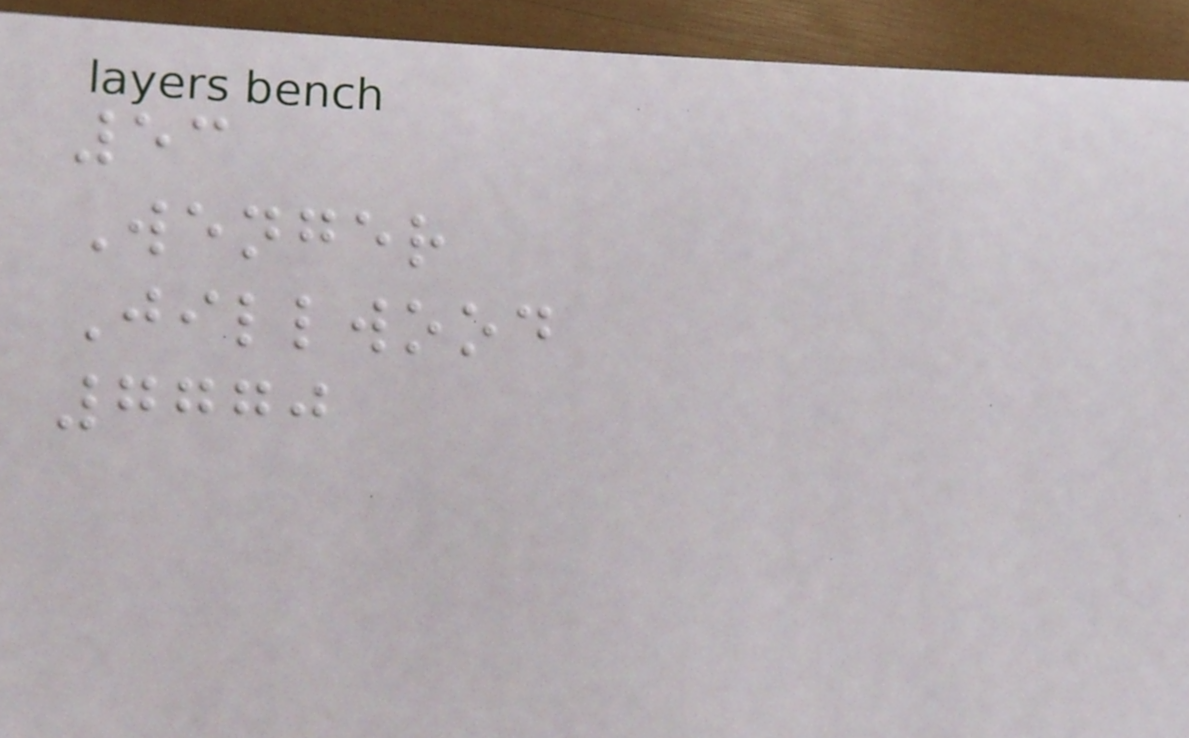53
Wenger
Jillwood
7770
